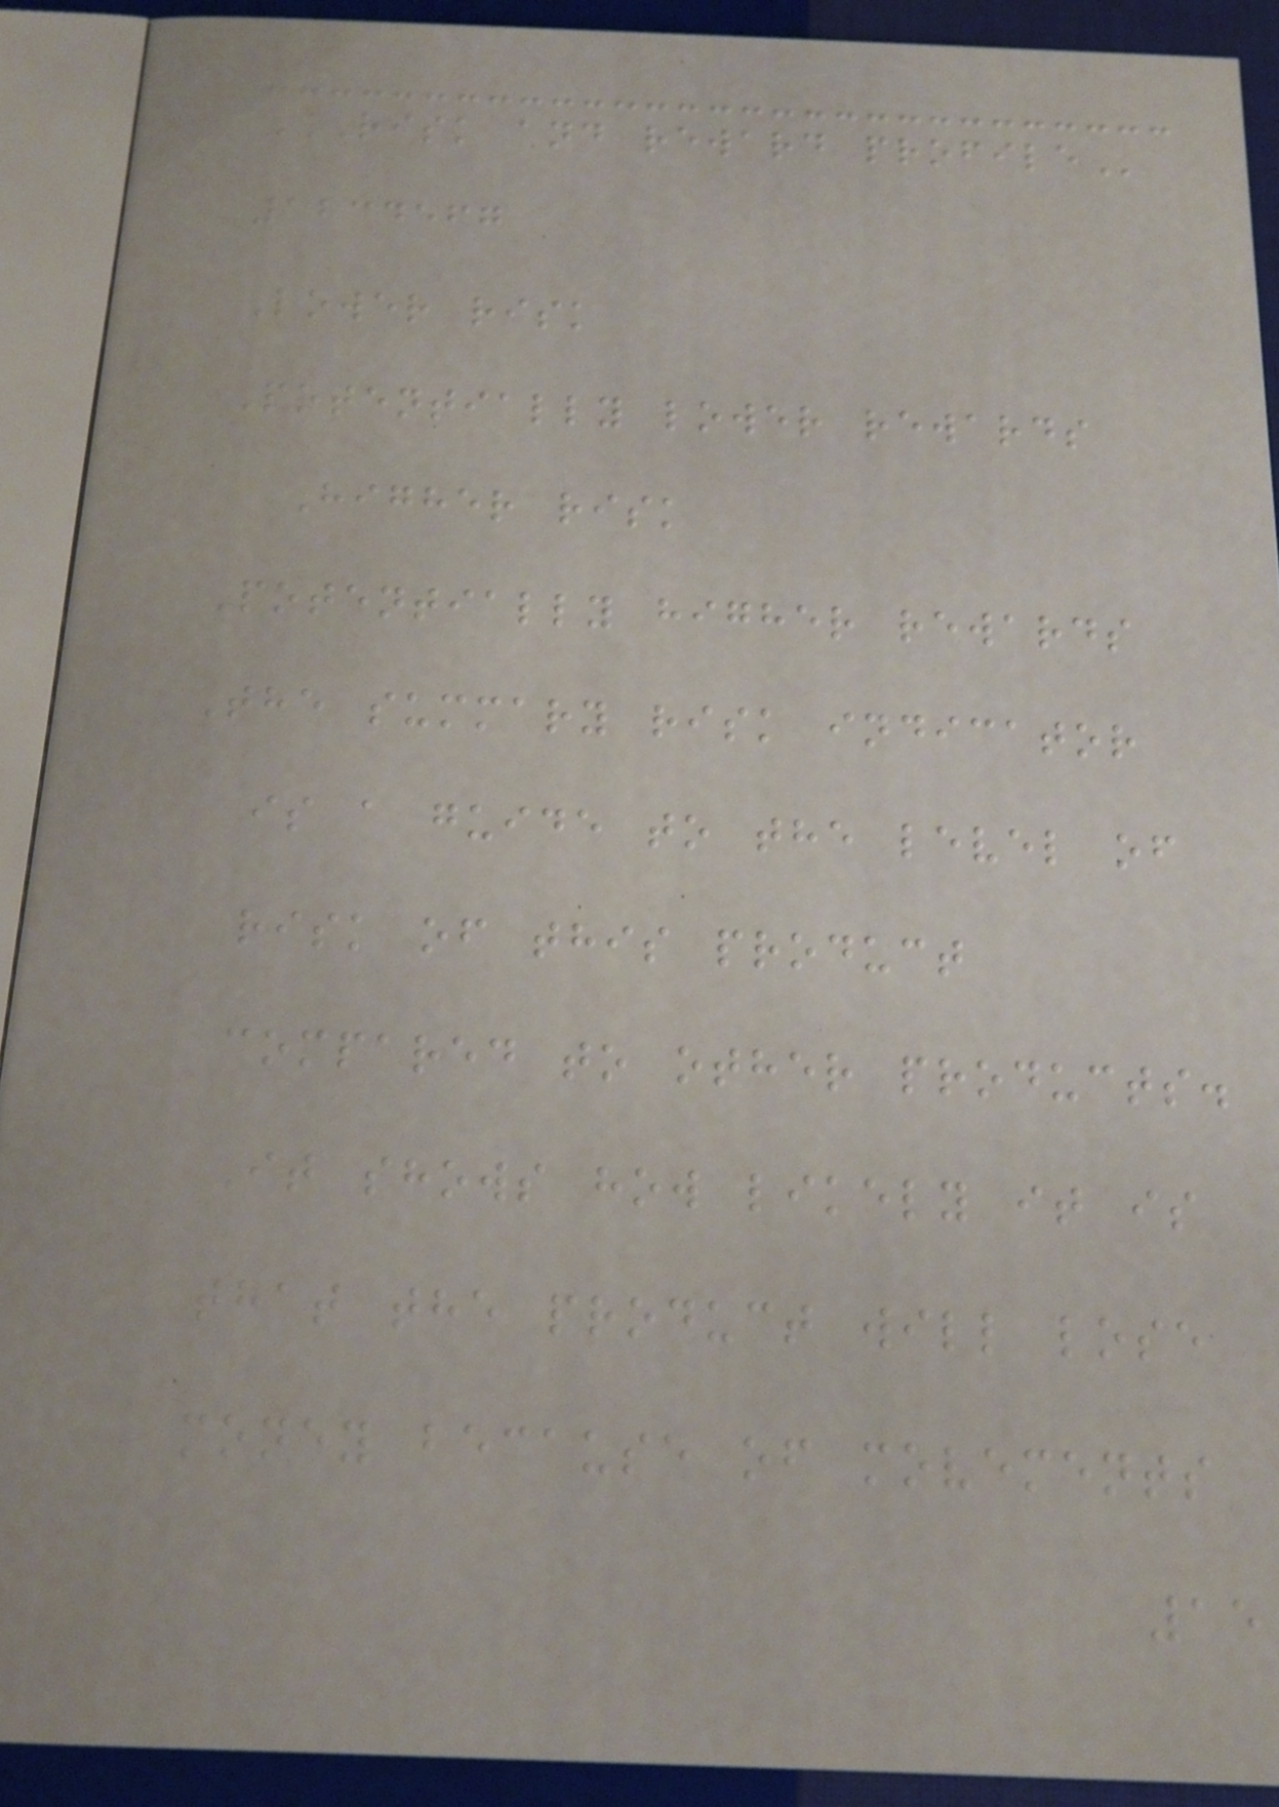RISK AND REWARD PROFILE
1234567
Lower risk
Potentially lower rewards
Higher risk
Potentially higher rewards
The summary risk indicator
is a guide to the level of
risk of this product
compared to other products.
It shows how likely it is
that the product will lose
money because of movements
15
